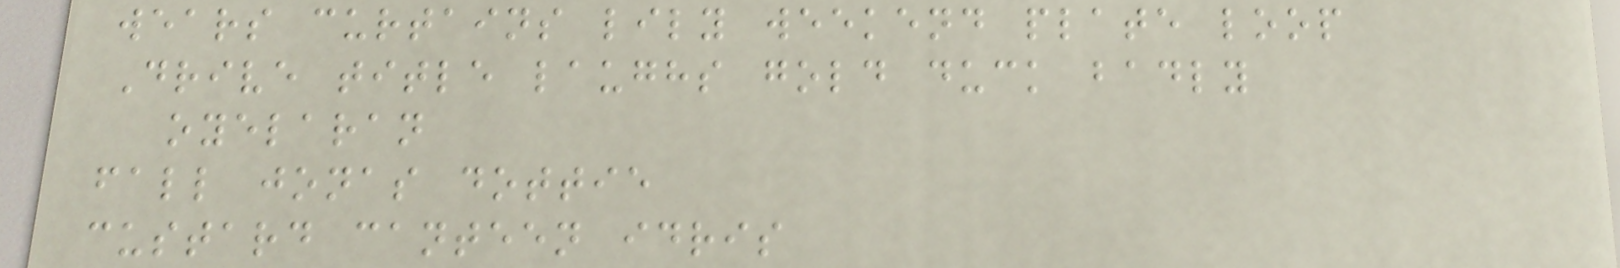wears curtains lily weekend plate loop
Drive title laughs gold duck badly
oyelaran
fall jonas dottie
custard canteen idris
